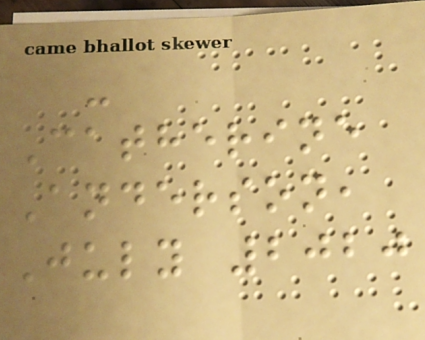-
Catherine
Anderson,
July 2020
